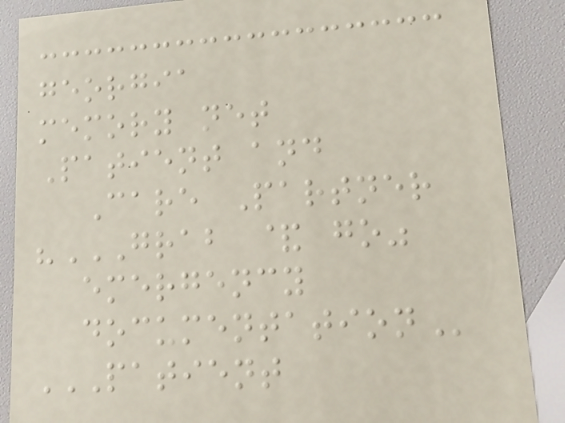georgia
memory net
Patient and
Care Partner
"GRAB & GO"
EMERGENCY
DOCUMENTATION
PATIENT
